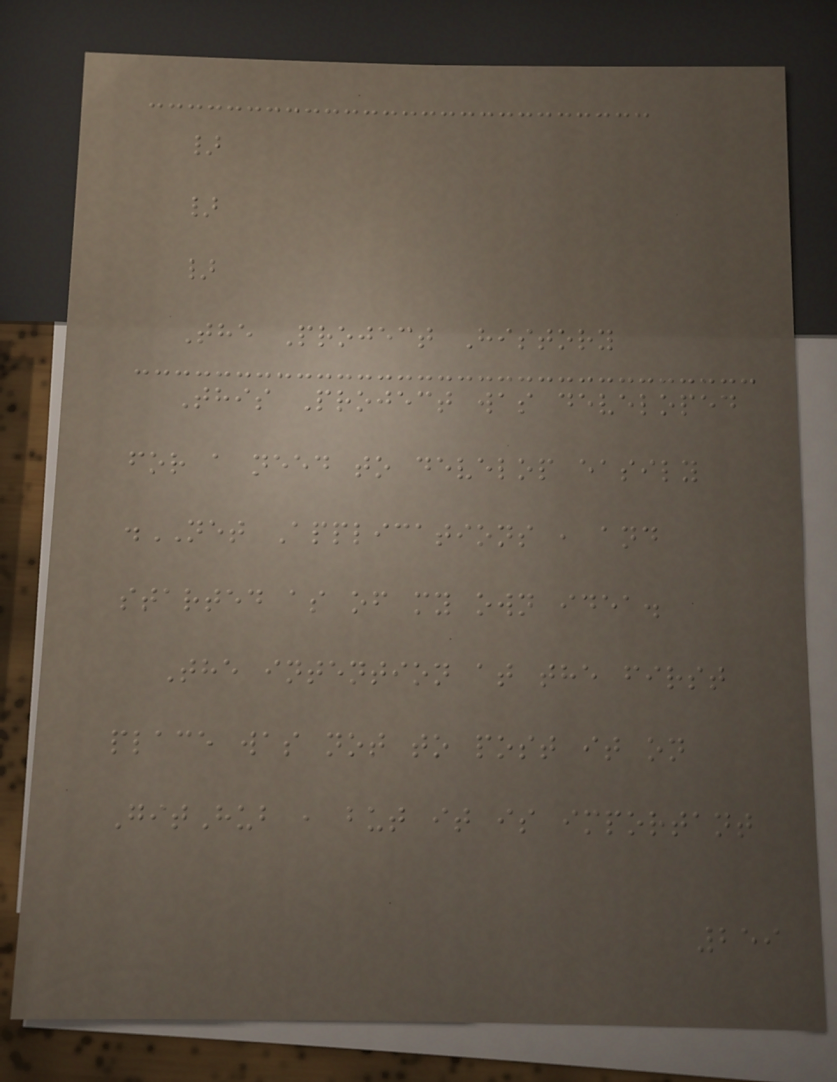}
}
}
The Project History
This Project was developed
for a need to develop easily
.NET Applications , and
started as of my own idea.
The intention at the first
place was not to post it on
GitHub , but it is important
259
